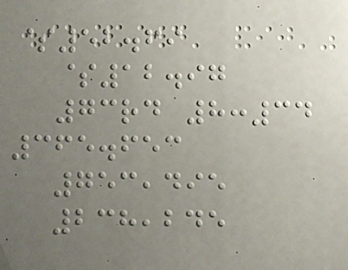$52.69
$12.97
73rd 8:34
365.653
753,495
238,245
